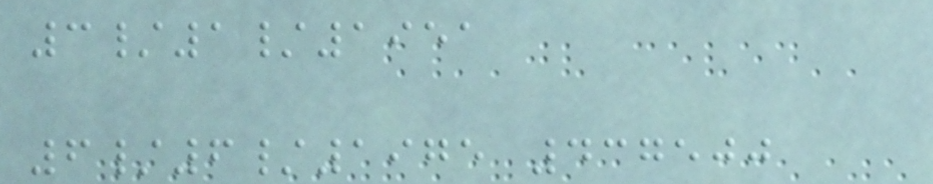3/1/1951
6/6/1975 437500
